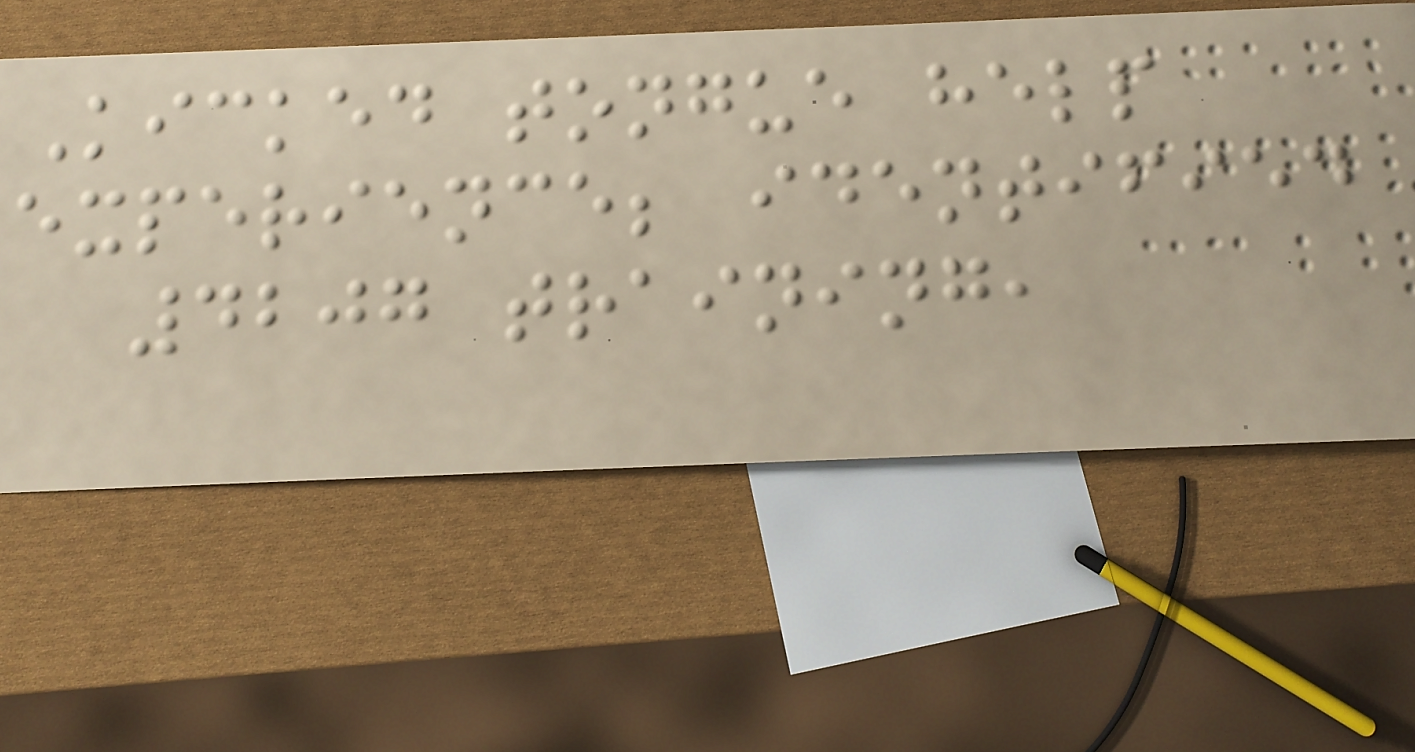Kicked tongue help
experience; identified
4207 training,
